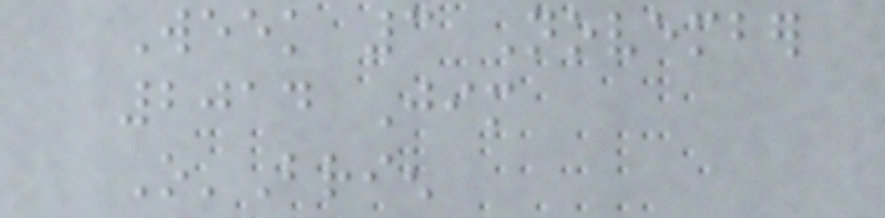Week 3 November
2014 Jim
O'Brien
